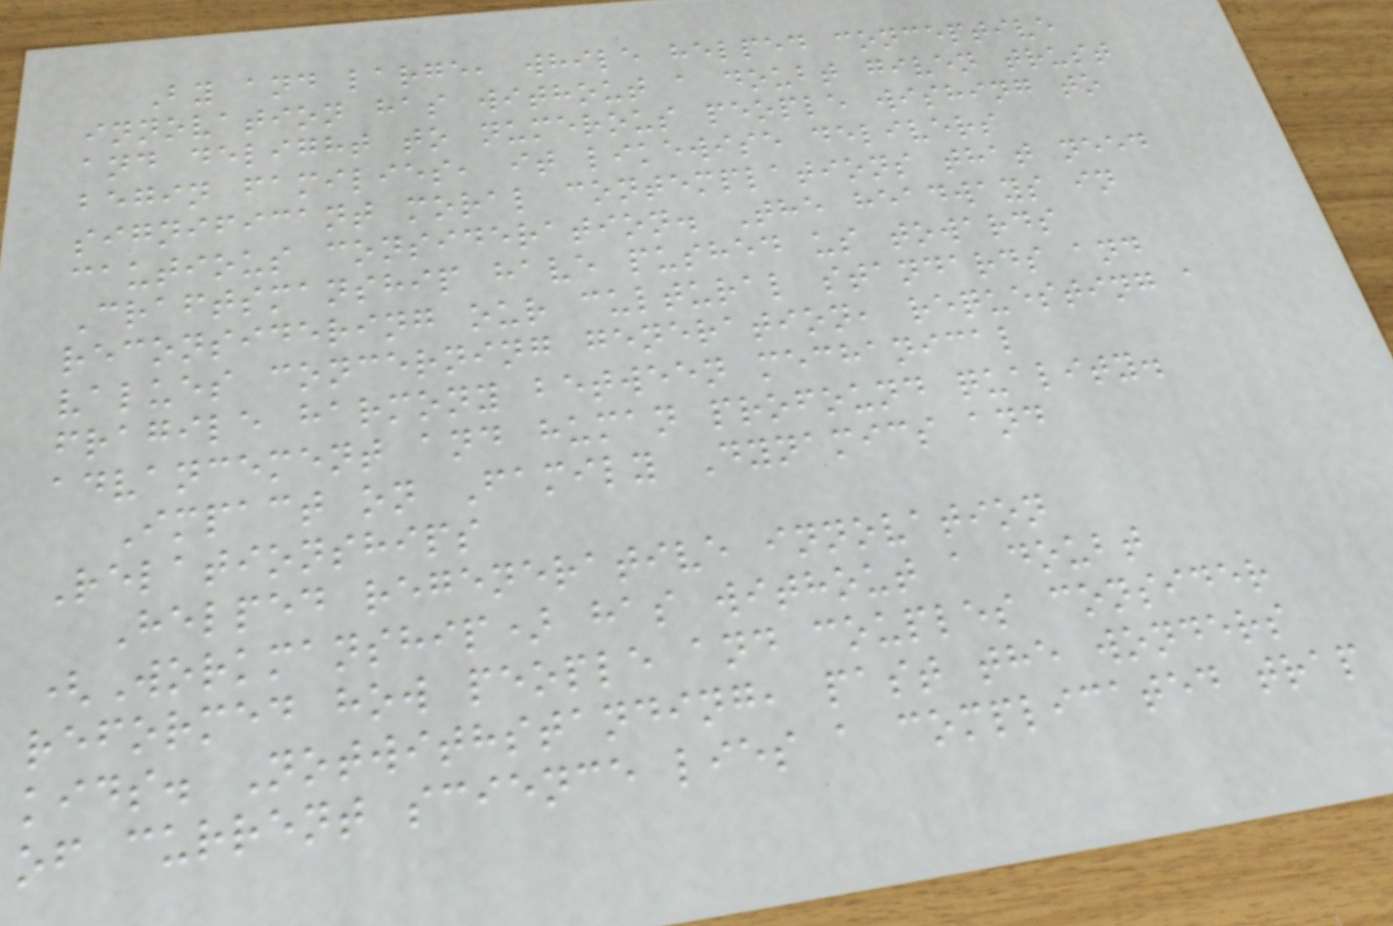By and large, while helped conceptive
innovation has without a doubt given trust
and delight to numerous people wishing to
begin families, it likewise delivers
significant moral contemplations that need
cautious consideration. The headways in
Craftsmanship have pushed us towards
reconsidering our cultural standards and
values concerning generation, requesting a
fragile harmony between mechanical
advancement and human profound quality.
Impact on Family Dynamics and
Relationships
Helped regenerative innovation
(Workmanship) has without a doubt
reformed how people and couples consider
kids. Notwithstanding, past the wonders
of current science lies a complicated trap
